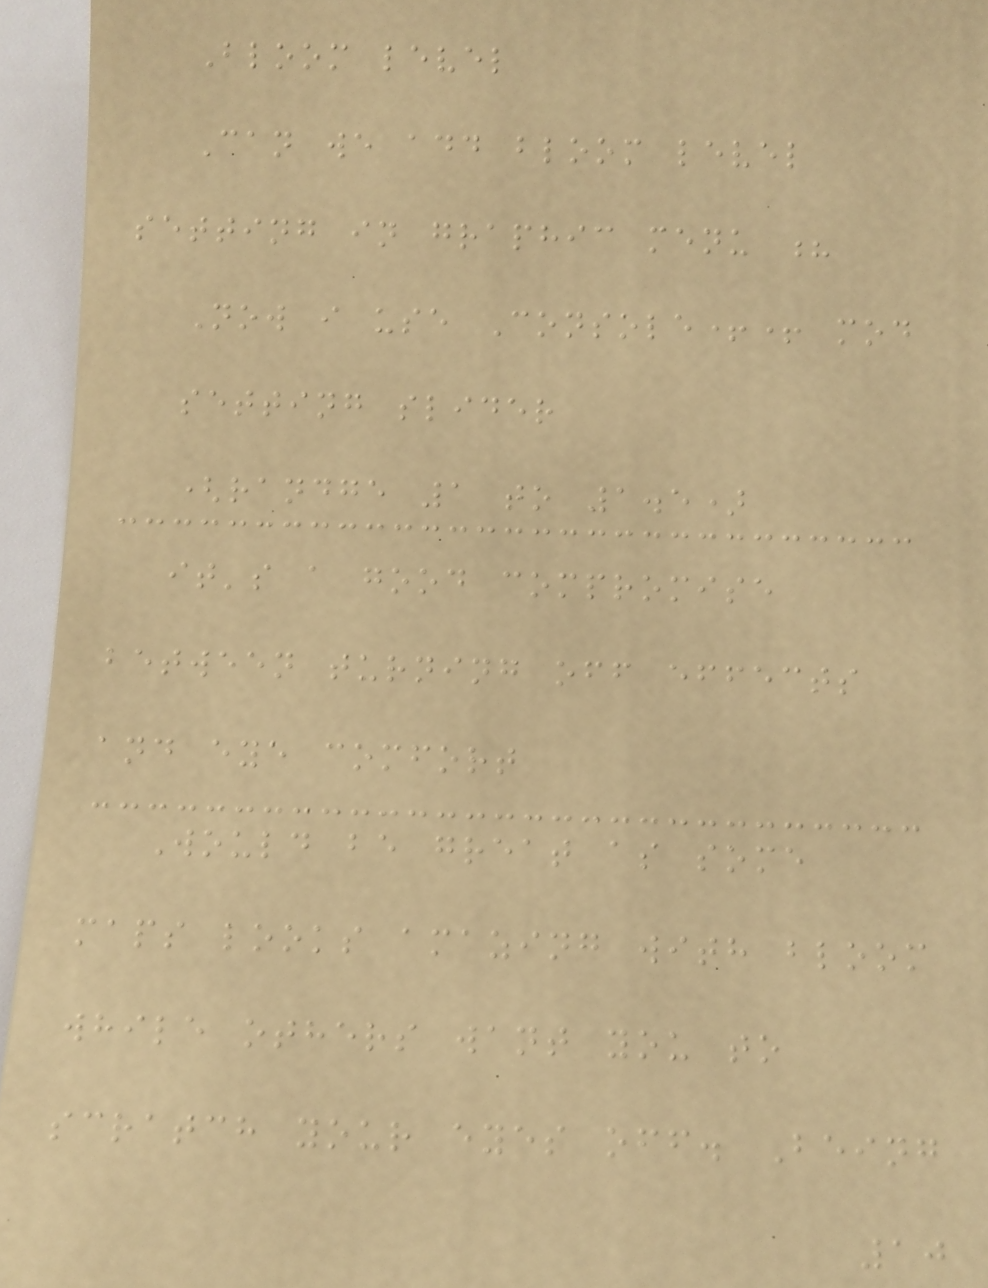Bloom level
Can we add bloom level
setting in graphic menu ?
Now i use Console++ mod
setting slider
(randge 1 to 1.5)
it's a good compromise
between turning off effects
and eye comfort
Would be great as some
maps looks amazing with bloom
while others want you to
scratch your eyes off. Being
10
